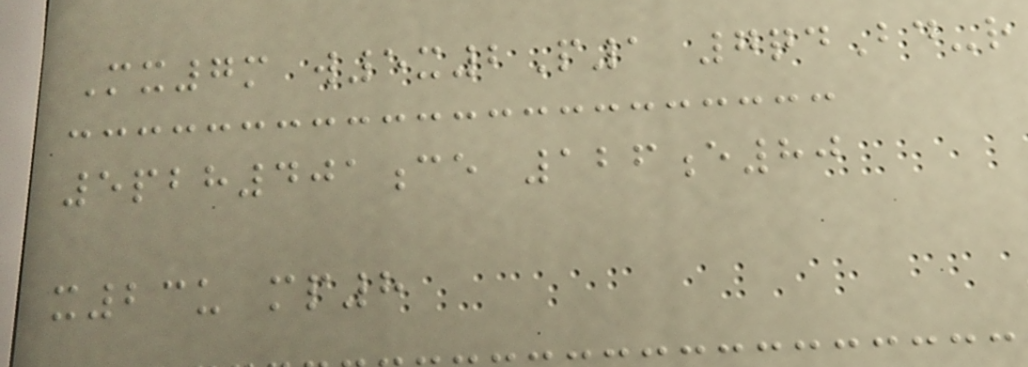Mx7m w5x2P1 7qdBd-r
5pbh401ce 126e80
x23u mp8
